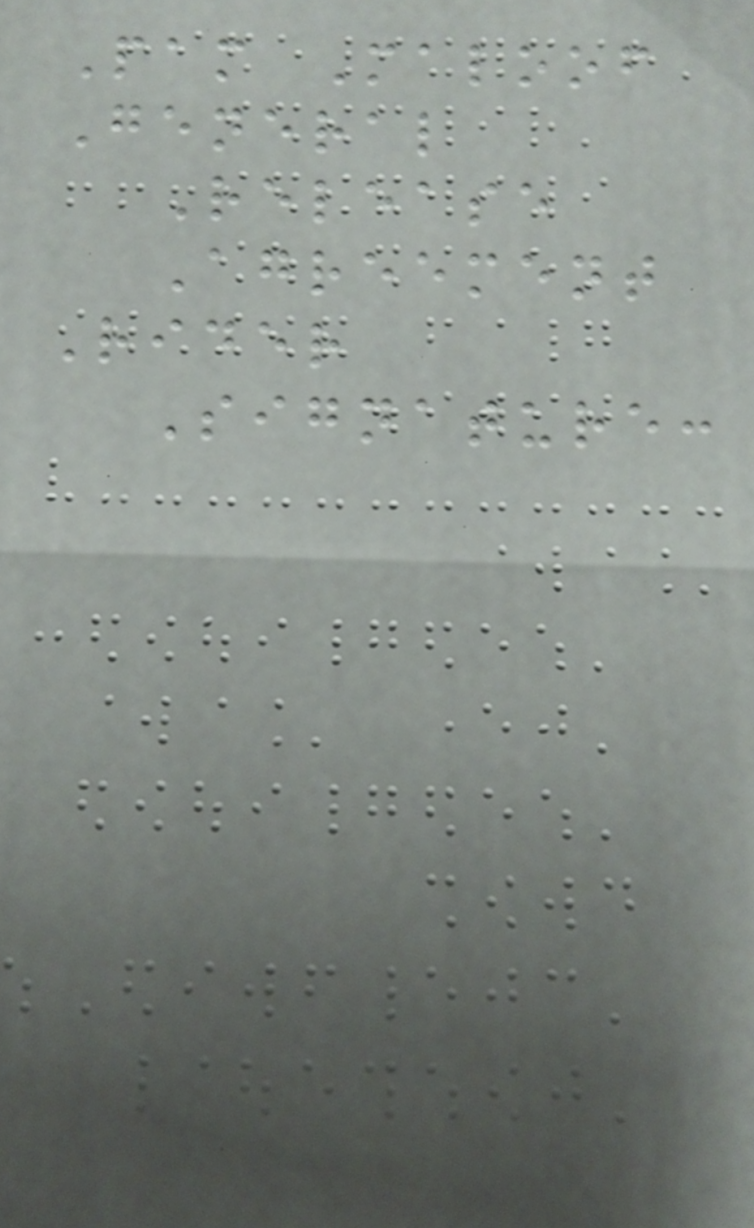Pam Maloof
General
Release
Agreement
Rider
Signature:
